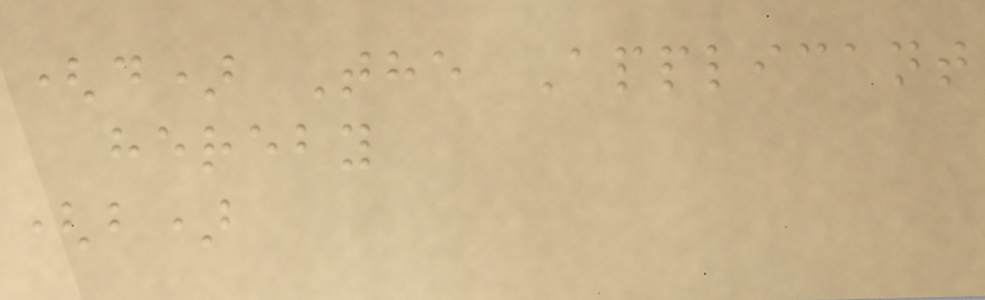(d) The Applicant
hereby
(b)
